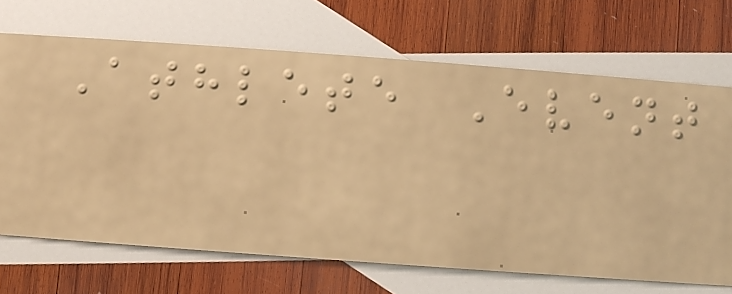Athlete Event
